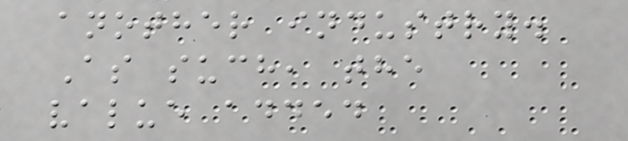another industry.
As such, the
value added
